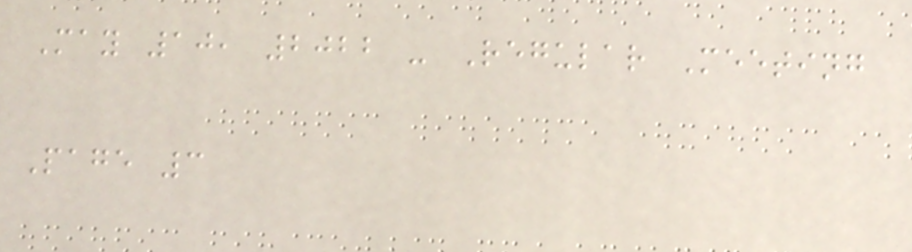May 10, 2022 - Regular Meeting
Page 3
